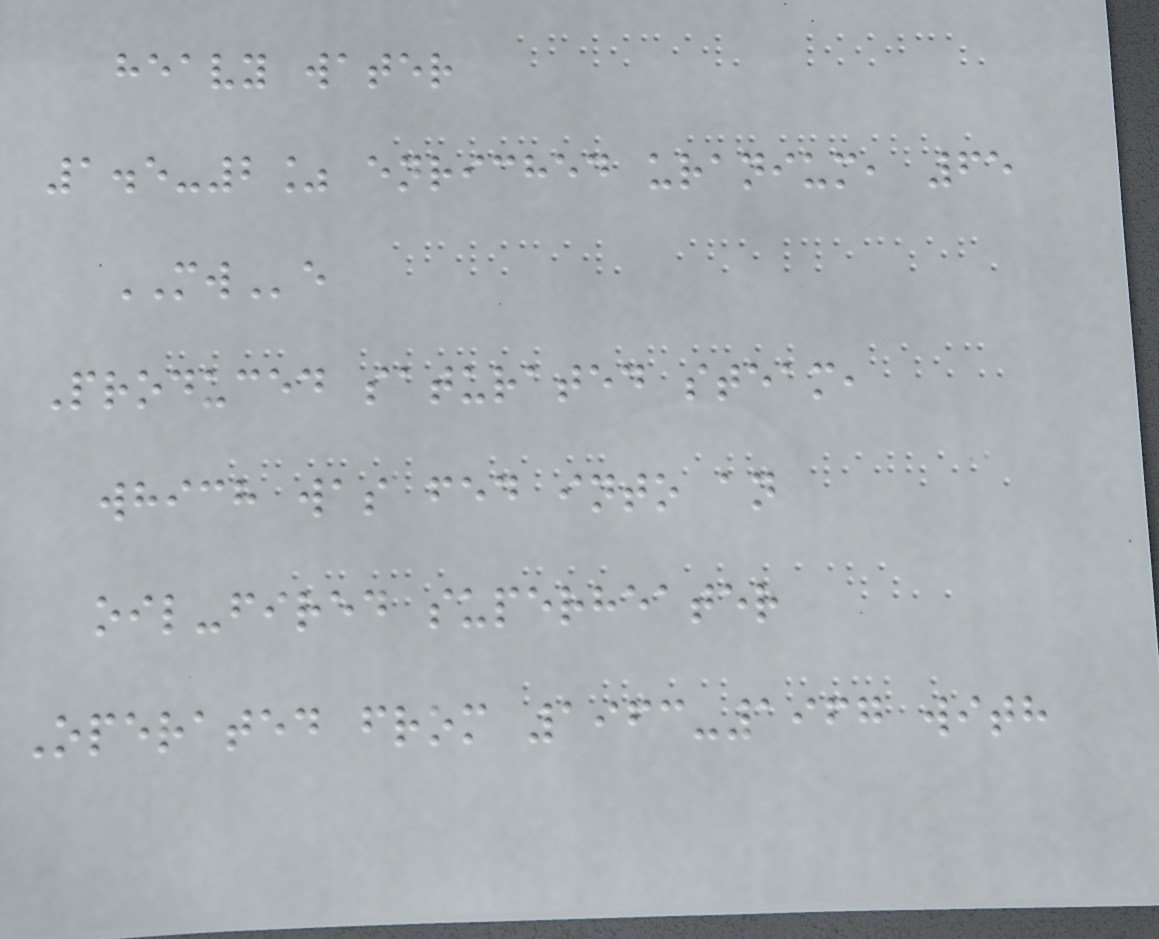heavy water
1.5-2% enriched uranium, 65
MWe
Produced saturated steam,
which was fed into an
oil-fired superheater
Operated from 1963-1967 with
